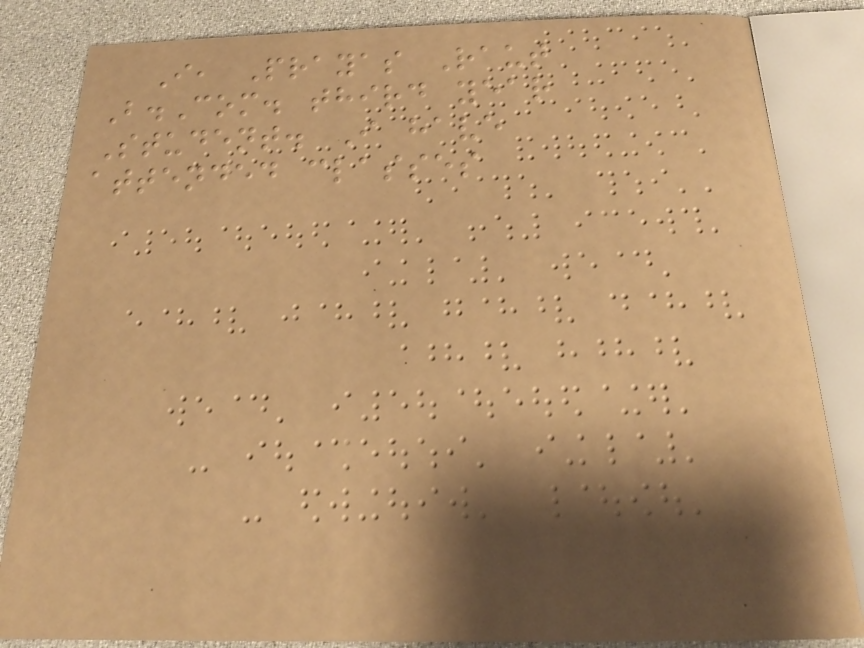I, Prayas Raut
B.Com. third year
Student. I have
attended classes
